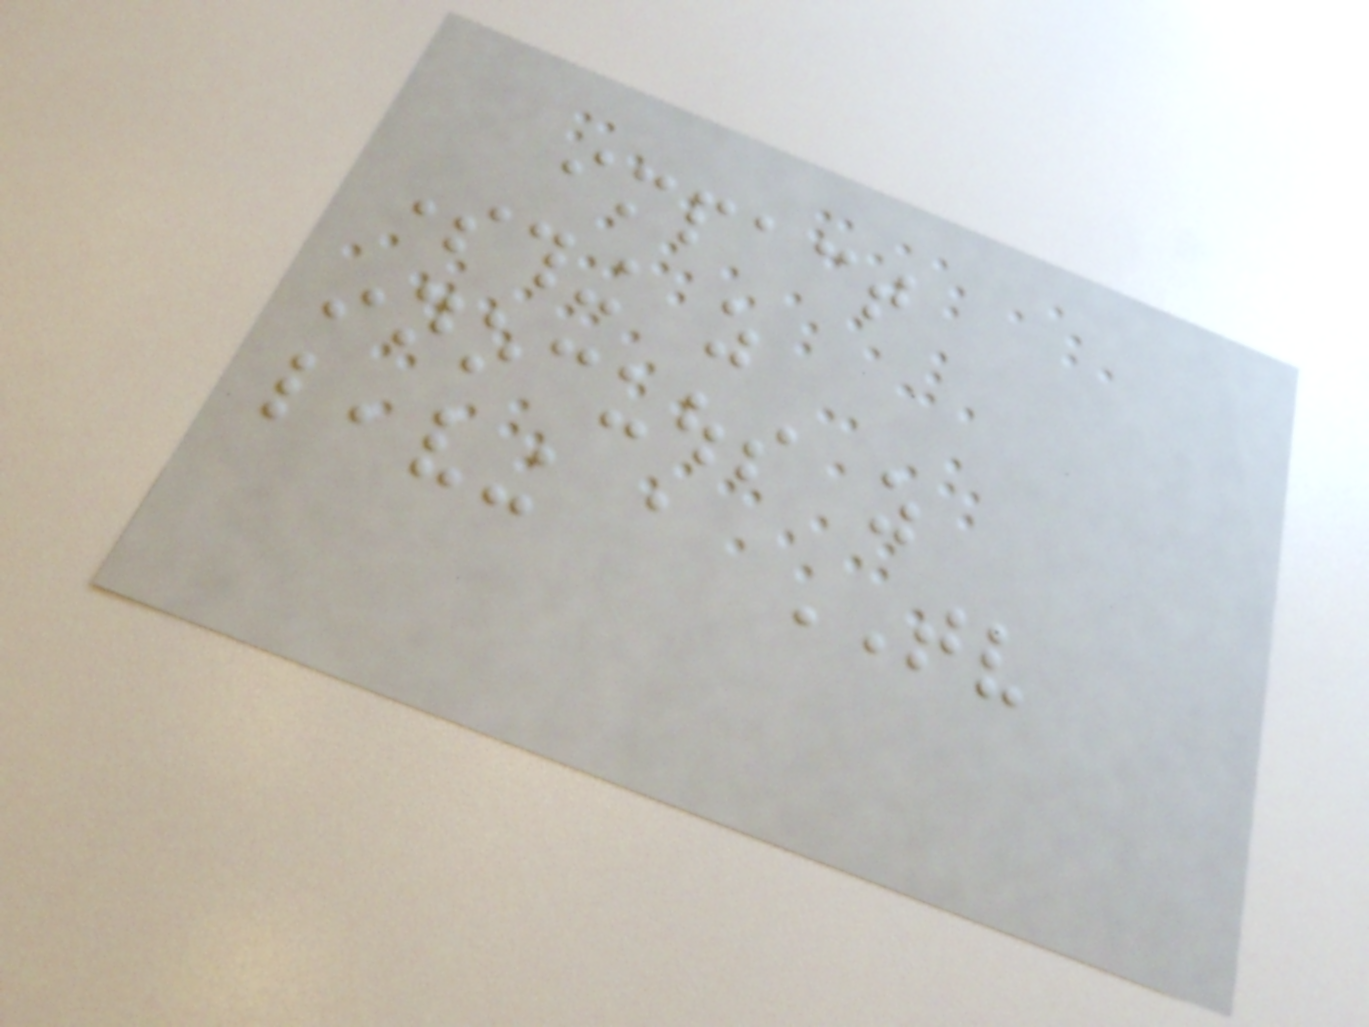impact
something as
innocuous as
leaving a TV
